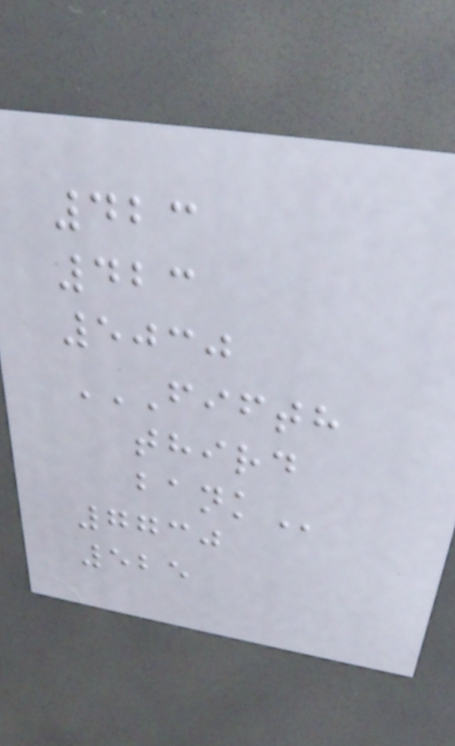423
423
5030
FIFTH
THIRD
BANK
7730
525
